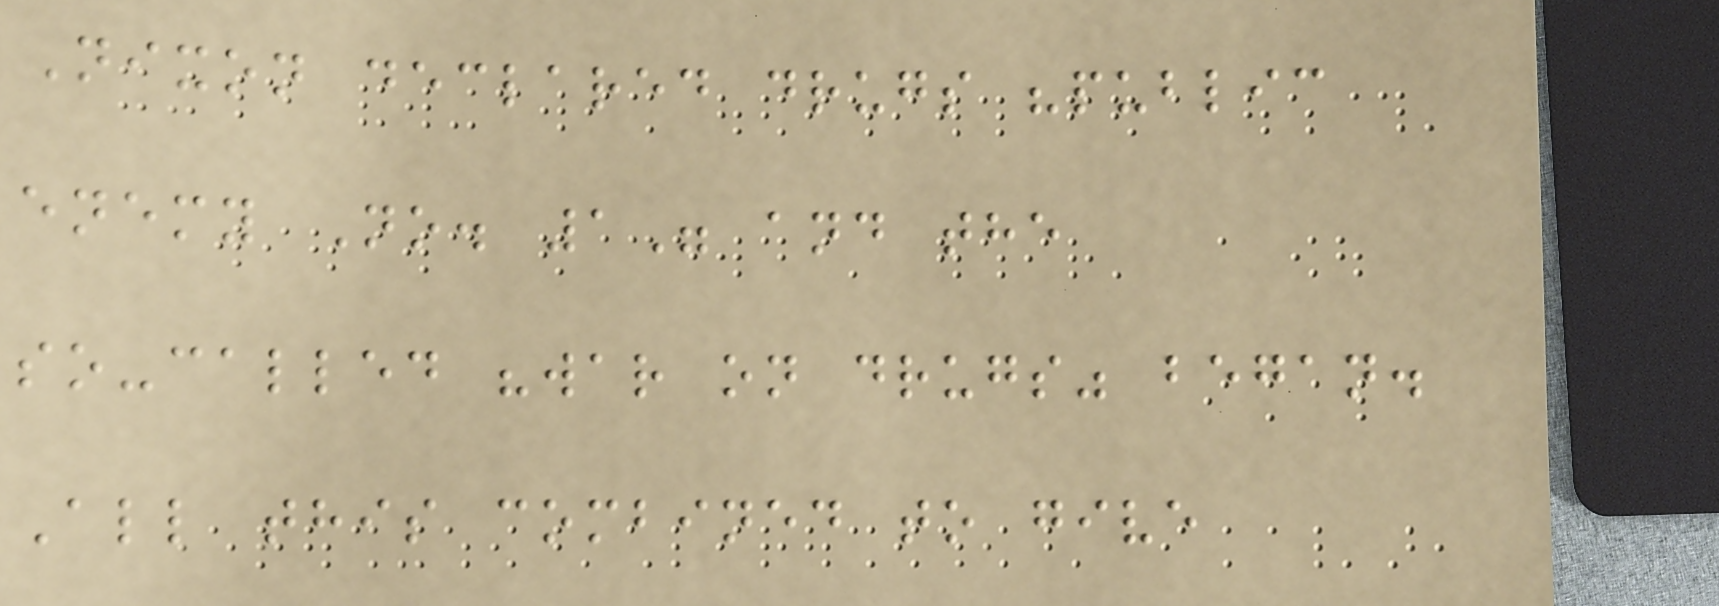Nixon declared drugs "public
enemy No. 1" and the
so-called "war on drugs" began.
All this combined to give
